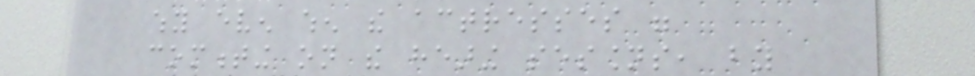why even when the actresses were
commenting on the hearing sessions, by
